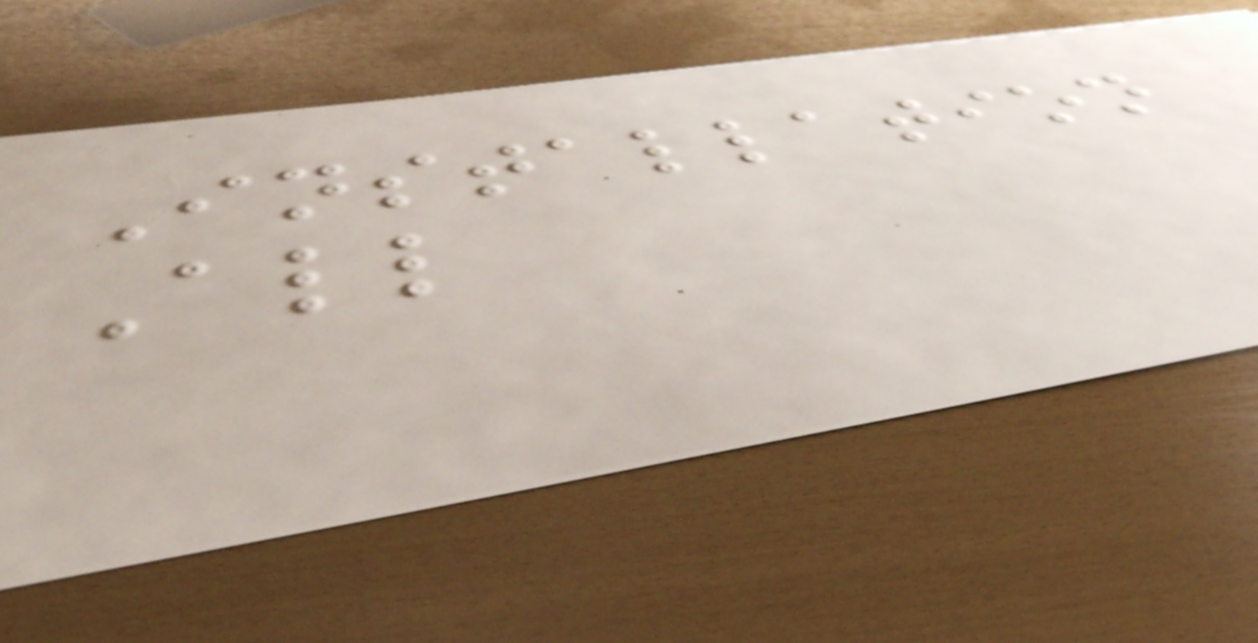Installation
All
